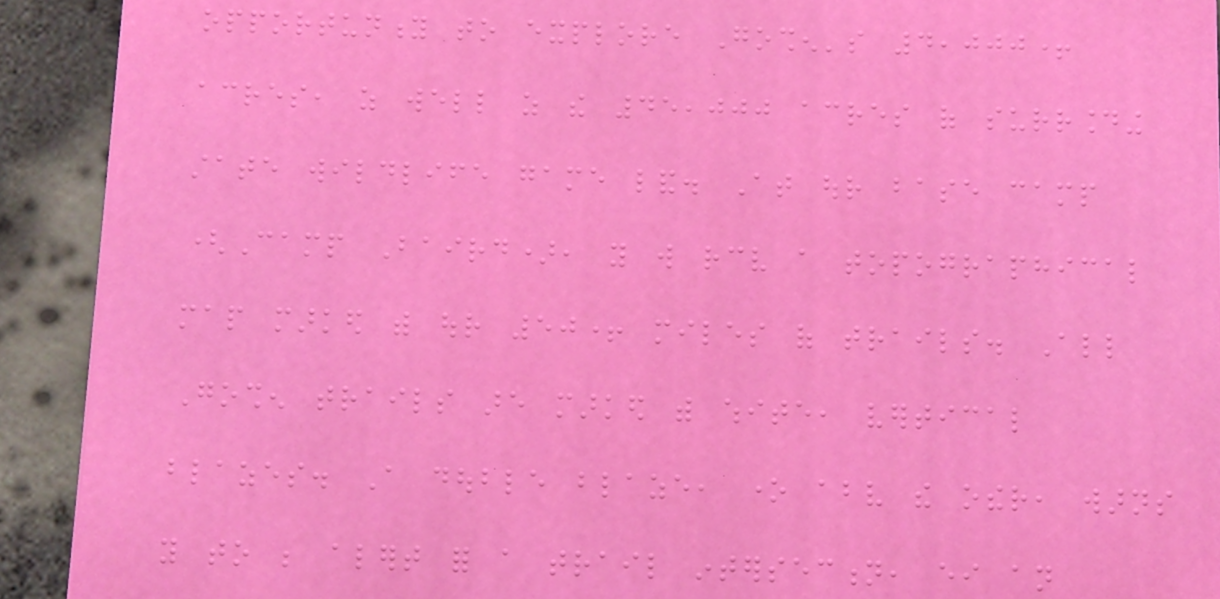opportunity to explore Goshen's 4,000+
acres, as well as the 45,000 acres of surrounding
state wildlife game land. At our base camp
(Camp Baird), you will receive a topographical
map marked with our 50+ miles of trails. All
Goshen trails are marked with white, vertical
blazes. A double blaze, one above the other, warns
you to be alert for a trail intersection, either an
